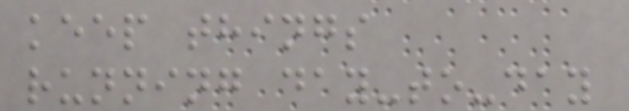keep things
running day-to-day
